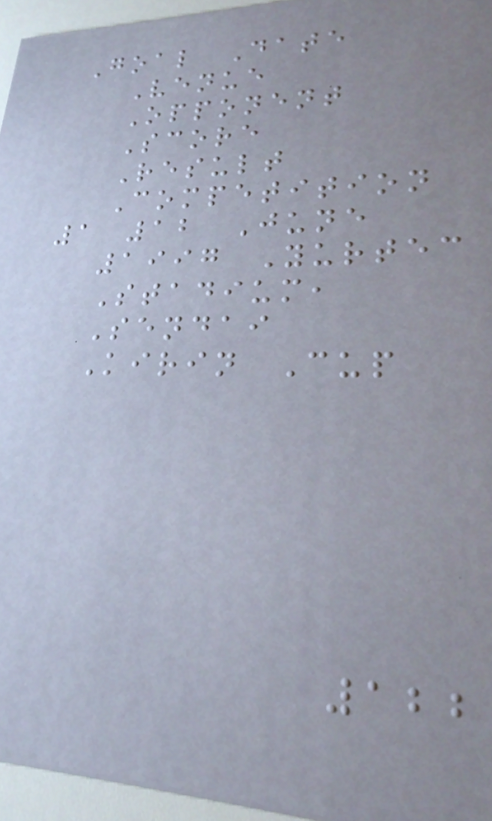Goal Date
Venue
Opponent
Score
Result
Competition
1 12 June
1997 Yurtec
Stadium,
Sendai
Kirin Cup
122
